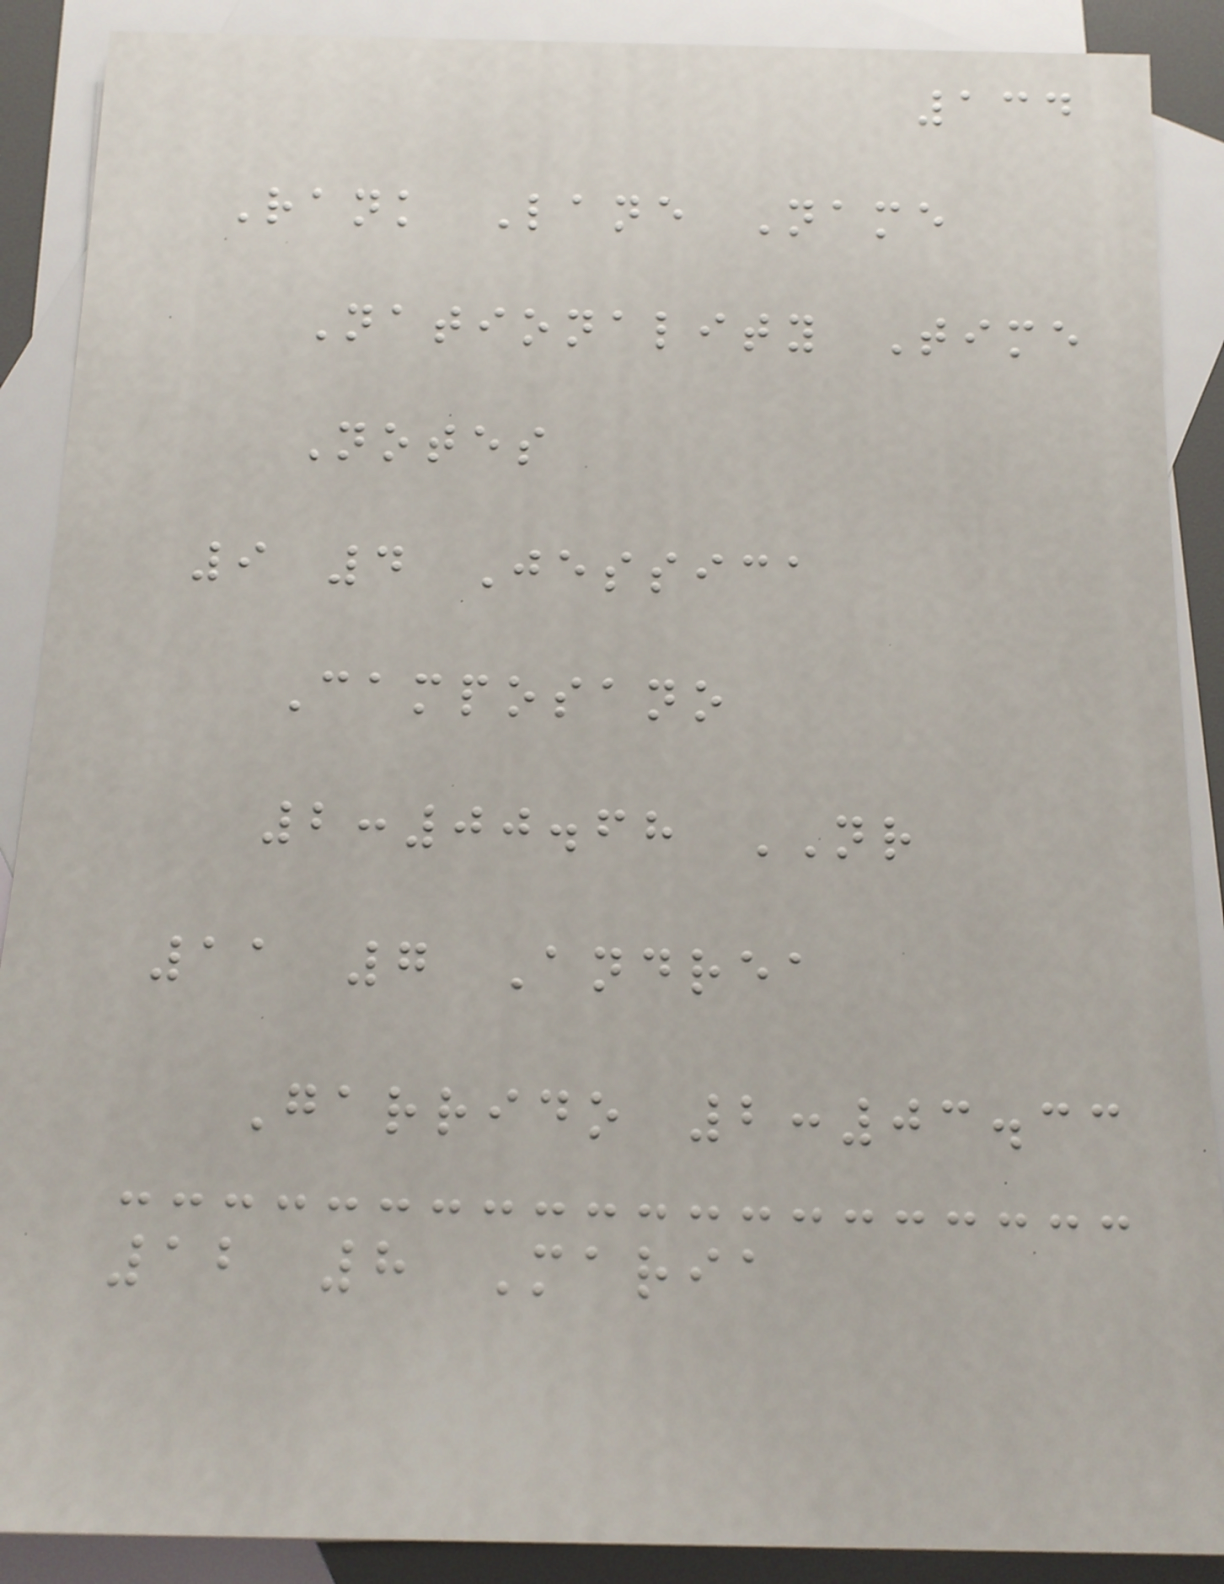134
Rank Lane Name
Nationality Time
Notes
9 4 Jessica
Camposano
2:00.68 NR
11 7 Andrea
Garrido 2:03.33
12 8 Maria
